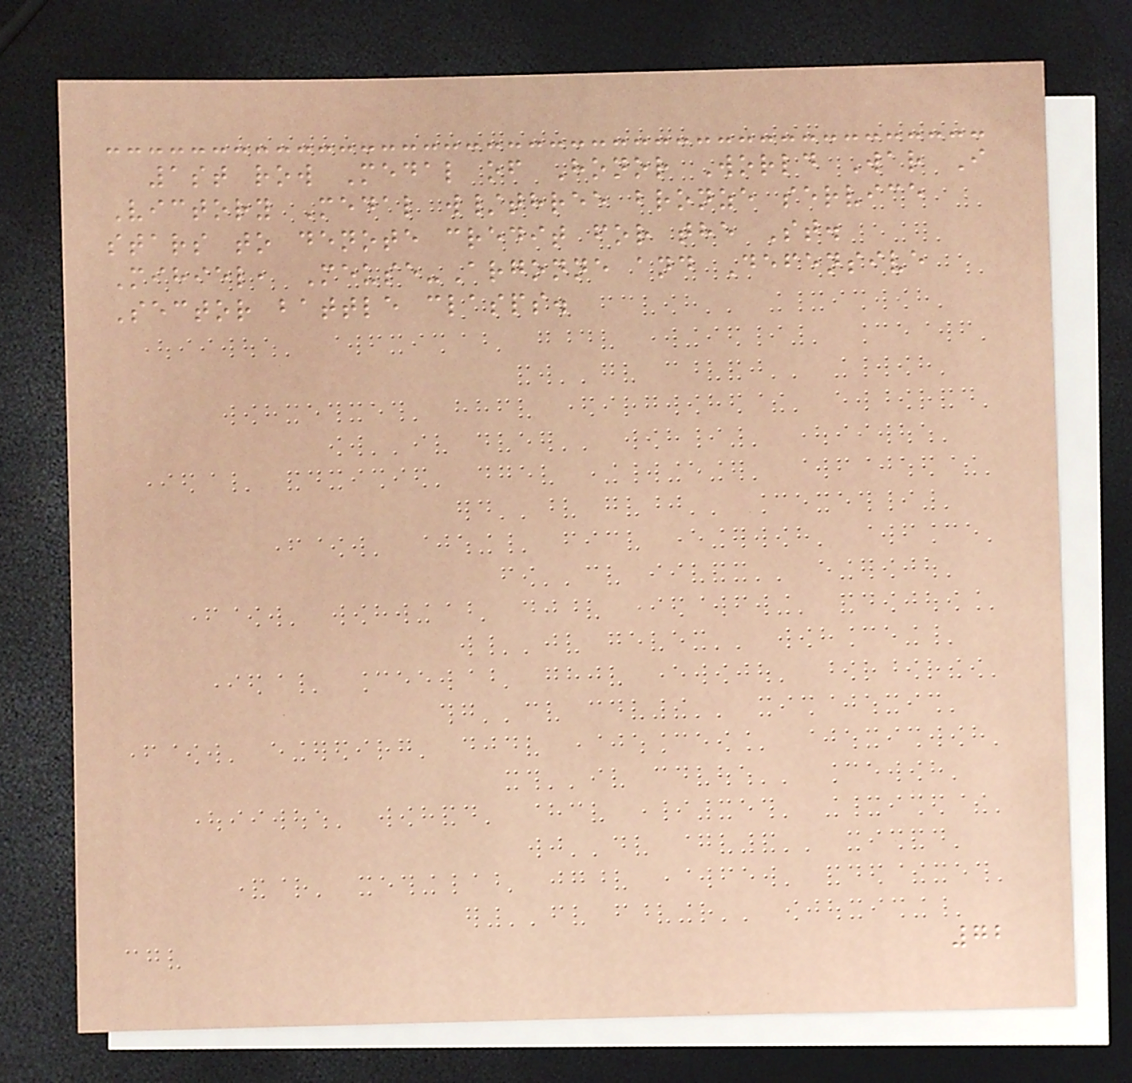1st row Medal of Honor World War I
Victory Medal w/three bronze service
stars to denote credit for the St.
Mihiel, Meuse-Argonne and Defensive
Sector battle clasps.
72
